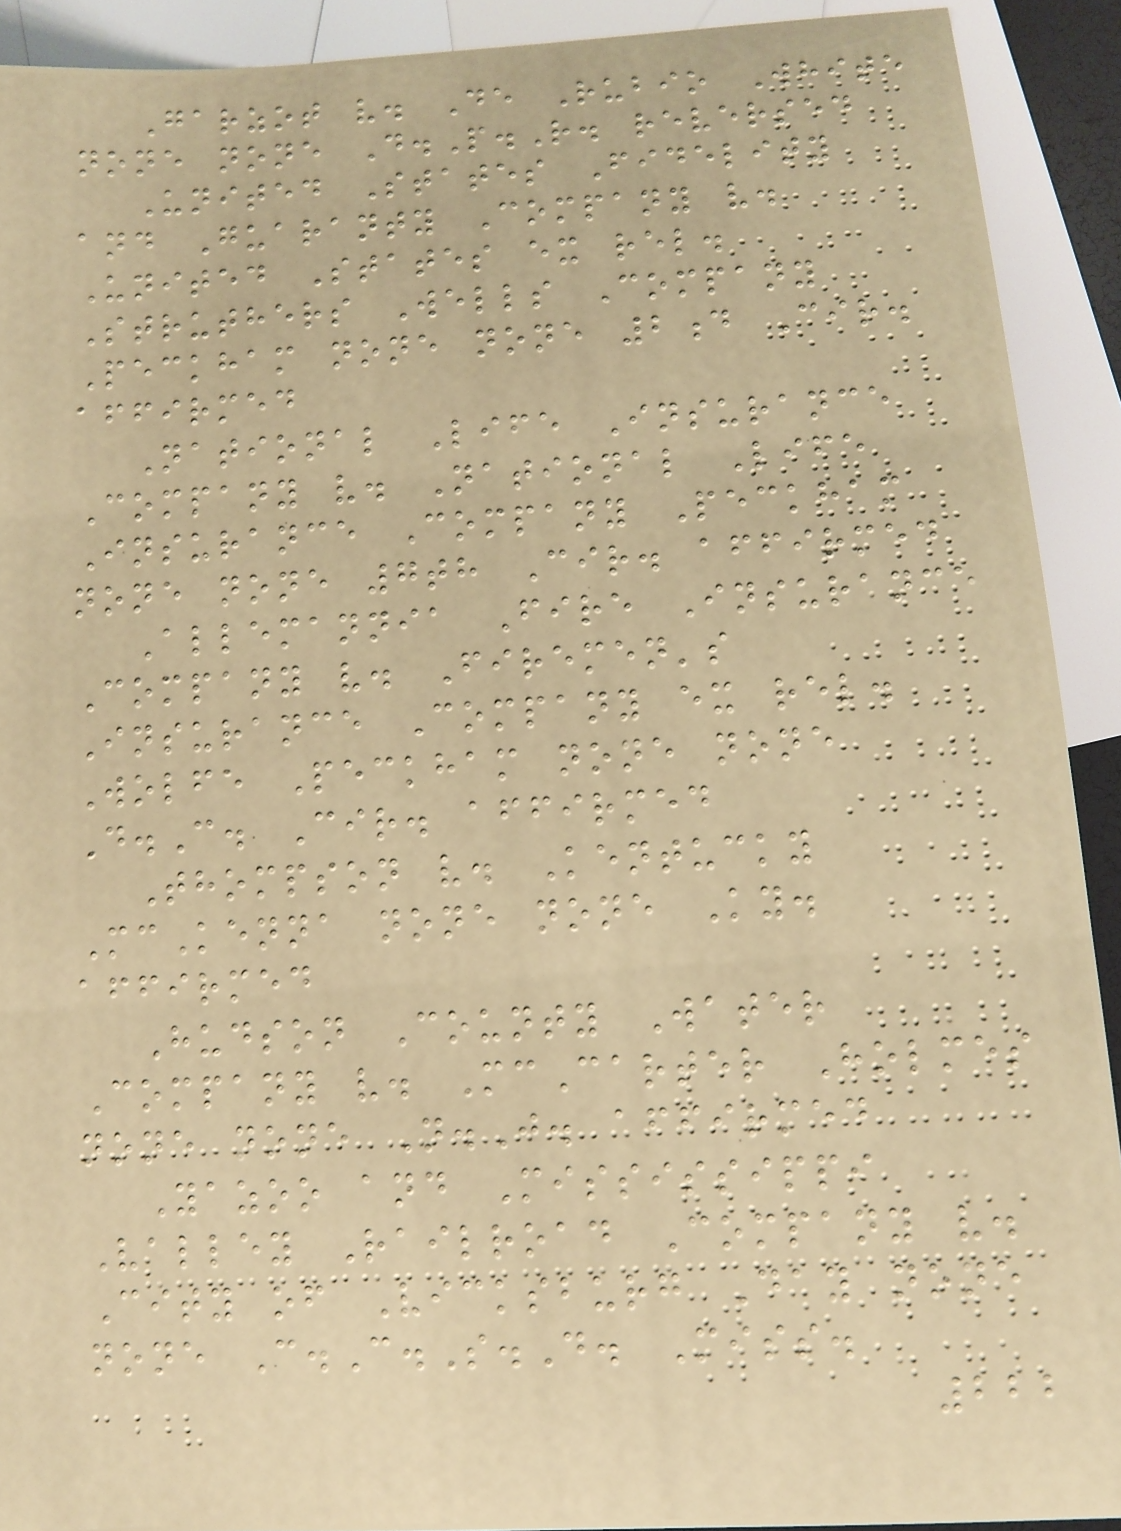Garzot v. De Rubio White
none none D.P.R. reversed
United States Fidelity
and Guaranty Company v.
United States ex rel.
Struthers Wells Company
Peckham none none 2d Cir.
affirmed
National Life Insurance
Company v. National Life
Insurance Company Peckham
none none 7th Cir. affirmed
Allemannia Fire Insurance
Company v. Firemen's
Insurance Company ex rel.
Wolfe Peckham none none
D.C. Cir. affirmed
Thompson v. Kentucky
McKenna none none Ky.
affirmed
Hudson County Water
Company v. McCarter Holmes
none none N.J. affirmed
Yazoo and Mississippi
Valley Railroad Company v.
City of Vicksburg Day none
none C.C.S.D. Miss.
222
